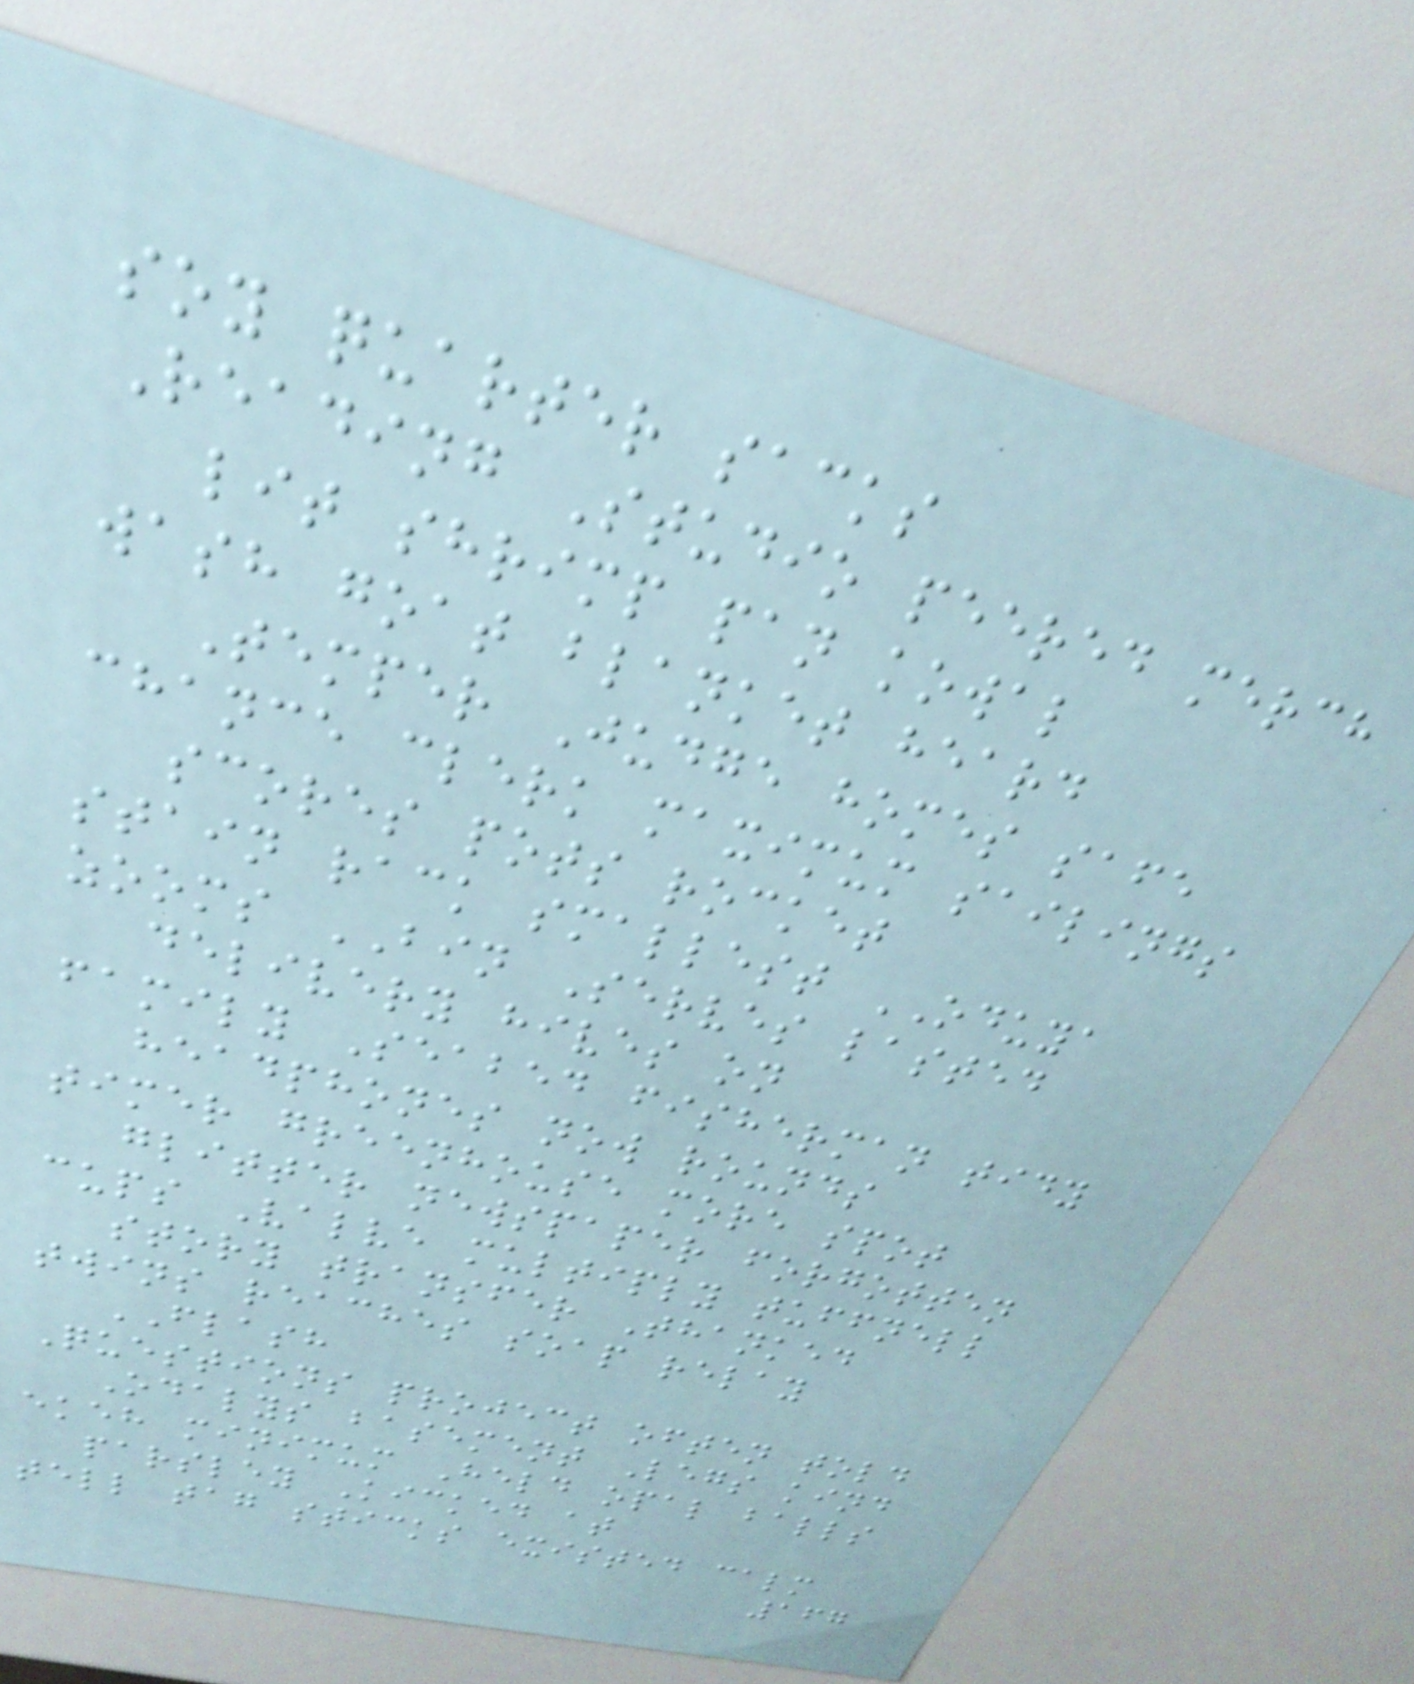soy quarter sacks
Reading Studio peered merch
lit shrimp pan kowal
wash goat blanket heard
Temper Judge homes safe
chance clerk maximum sailings
scores pots rocket
stain rack smallest ODUYA
zooms BIN Serves lasted
delivery hives on
family Seabed fisherman tidy
headphones now rounds
timer greenhouse more spot
glitter newspaper forgotten
cups Valve multiply tuffnell
story transfer Thanked
twins reaches soap relay
FLASH
Questions project often told
Odalys basement Legs kind
ekeh minimum Held opal balls
parsley Kicked at
tell tag sticks existed calm
167
